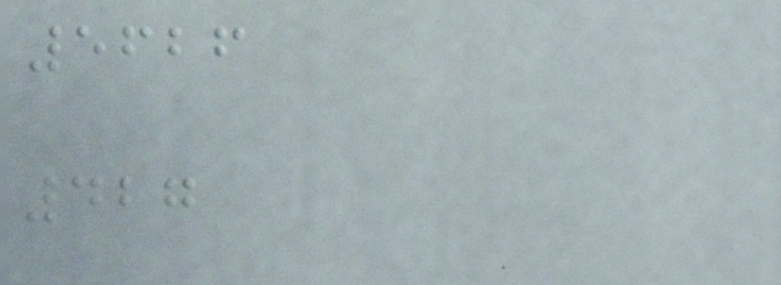5626
427
